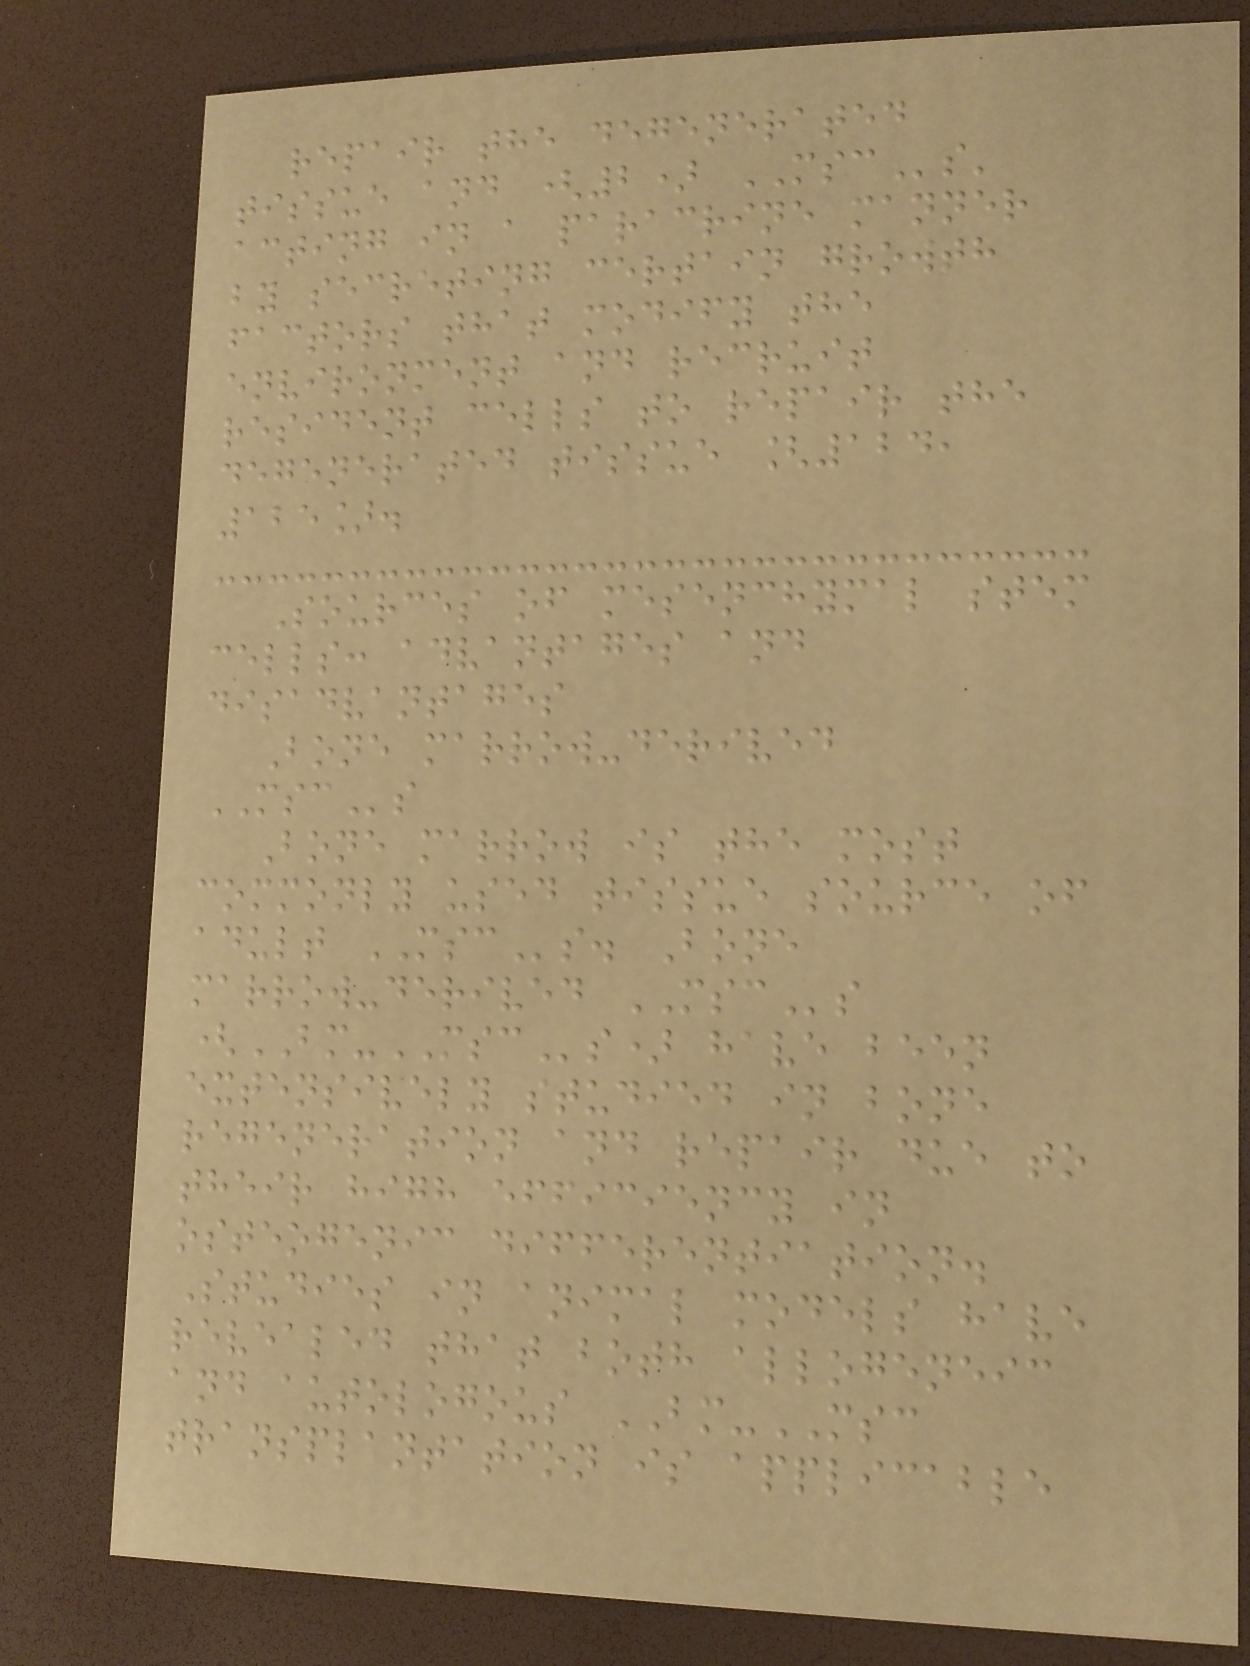repair the degenerated
tissue and (2) MSCs'
acting in a paracrine manner
by secreting certain growth
factors that modify the
environment and recruit
resident cells to repair the
degenerated tissue [124,
125].
Sources of mesenchymal stem
cells: advantages and
disadvantages
Bone marrow-derived
MSCs
Bone marrow is the most
commonly used tissue source of
adult MSCs. Bone
marrow-derived MSCs
(BM-MSCs) have been
extensively studied in bone
regeneration and repair due to
their high efficiency in
osteogenic differentiation.
Studies in animal models have
revealed that both allogeneic
and autologous BM-MSC
transplantation is applicable
